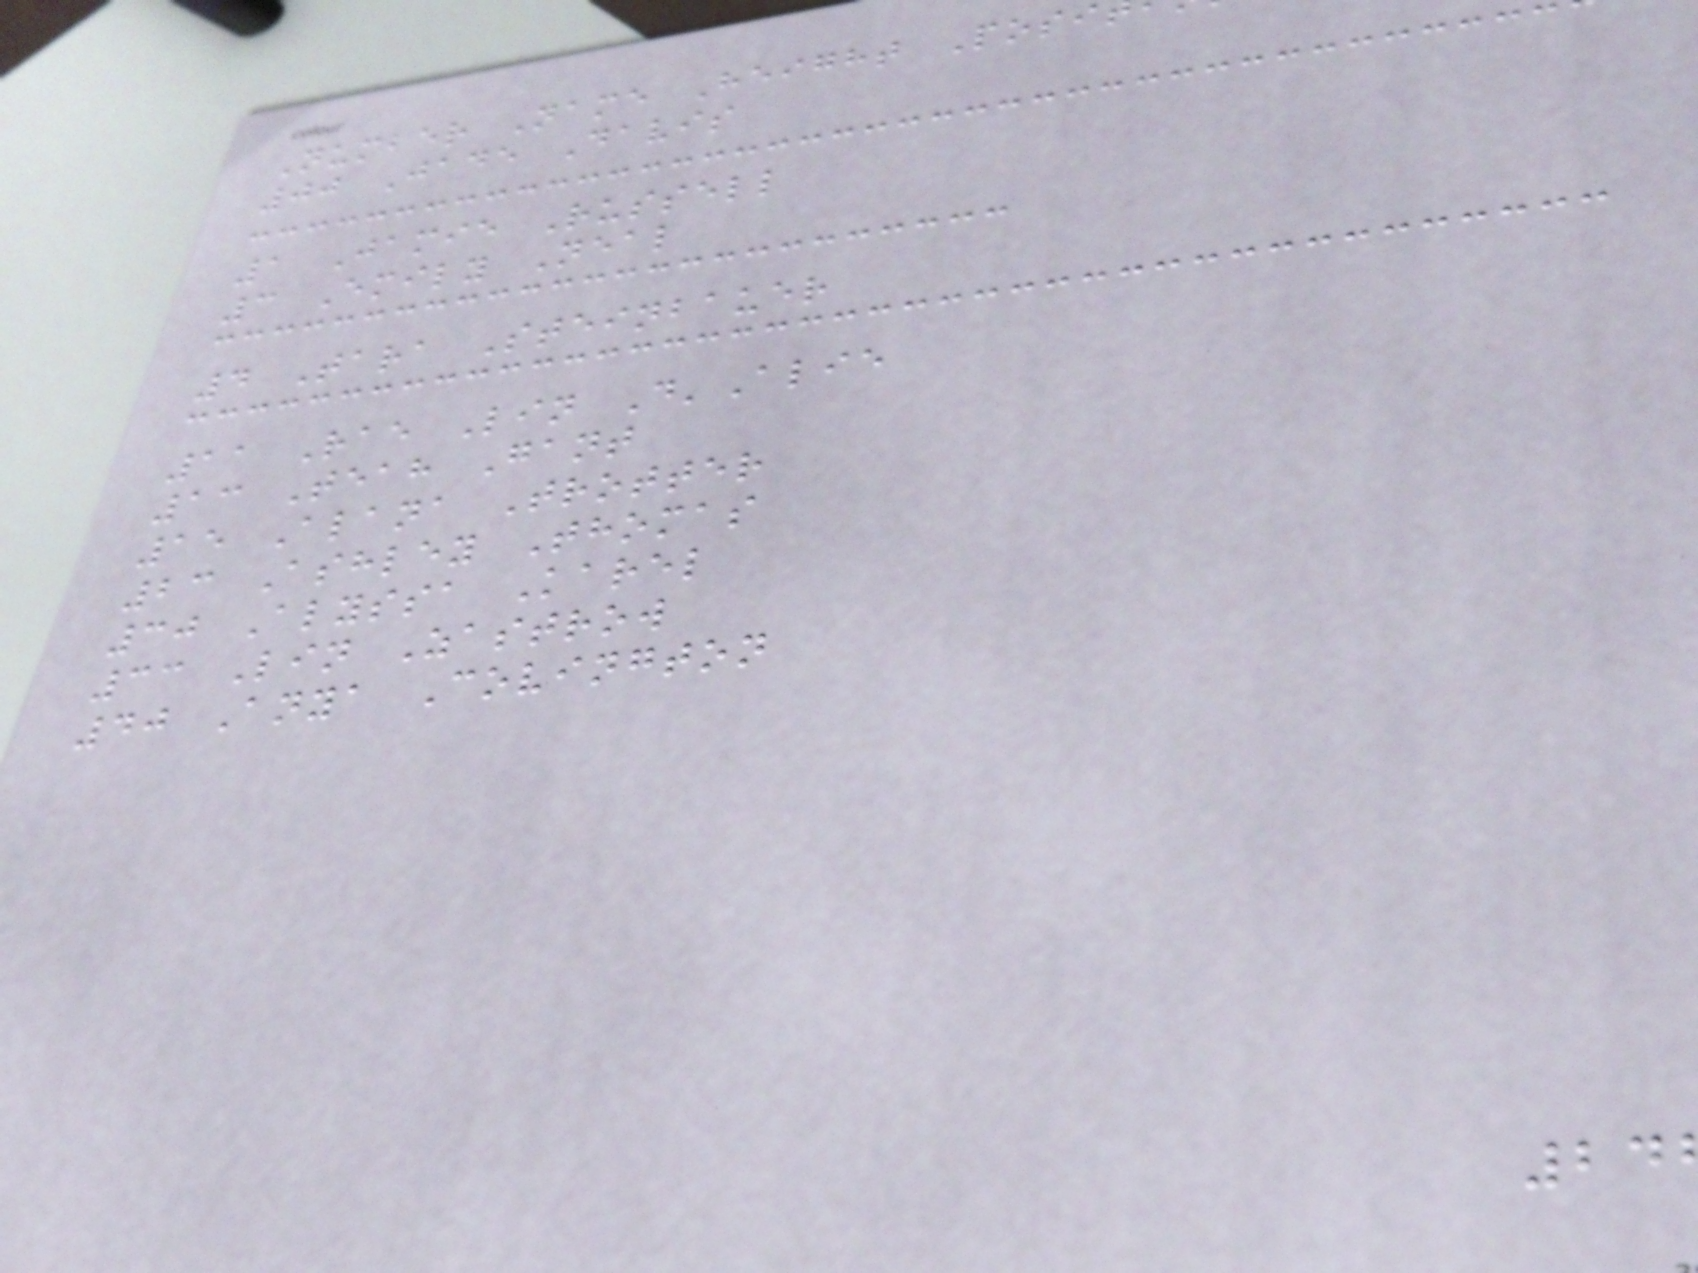Number Name Height Posi
00 Jade Davis
1 Jamie Russell
3 Emily Neal
4 Tara Steinbauer
11 Rae Lin D'Alie
13 Teah Gant
15 Alana Trotter
23 Ashley Thomas
30 Alyssa Karel
33 Lin Zastrow
40 Anya Covington
